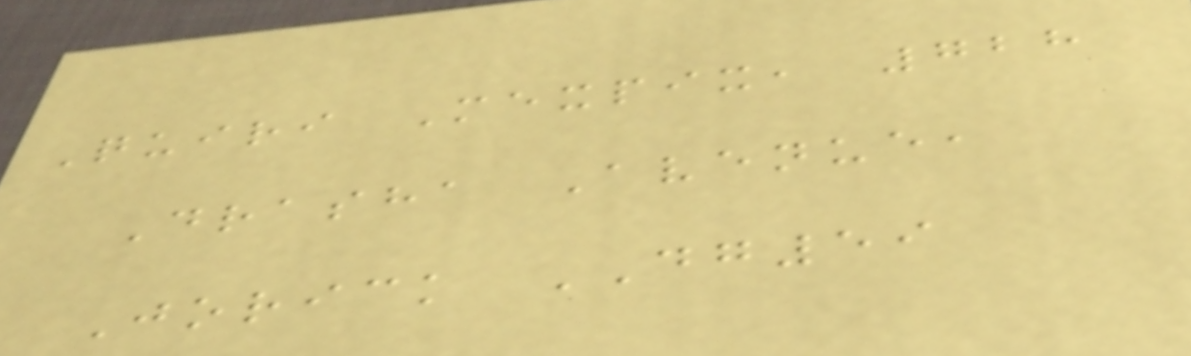Quiri Mexpix, 728
Drasha Avenue,
Jorick DG59
